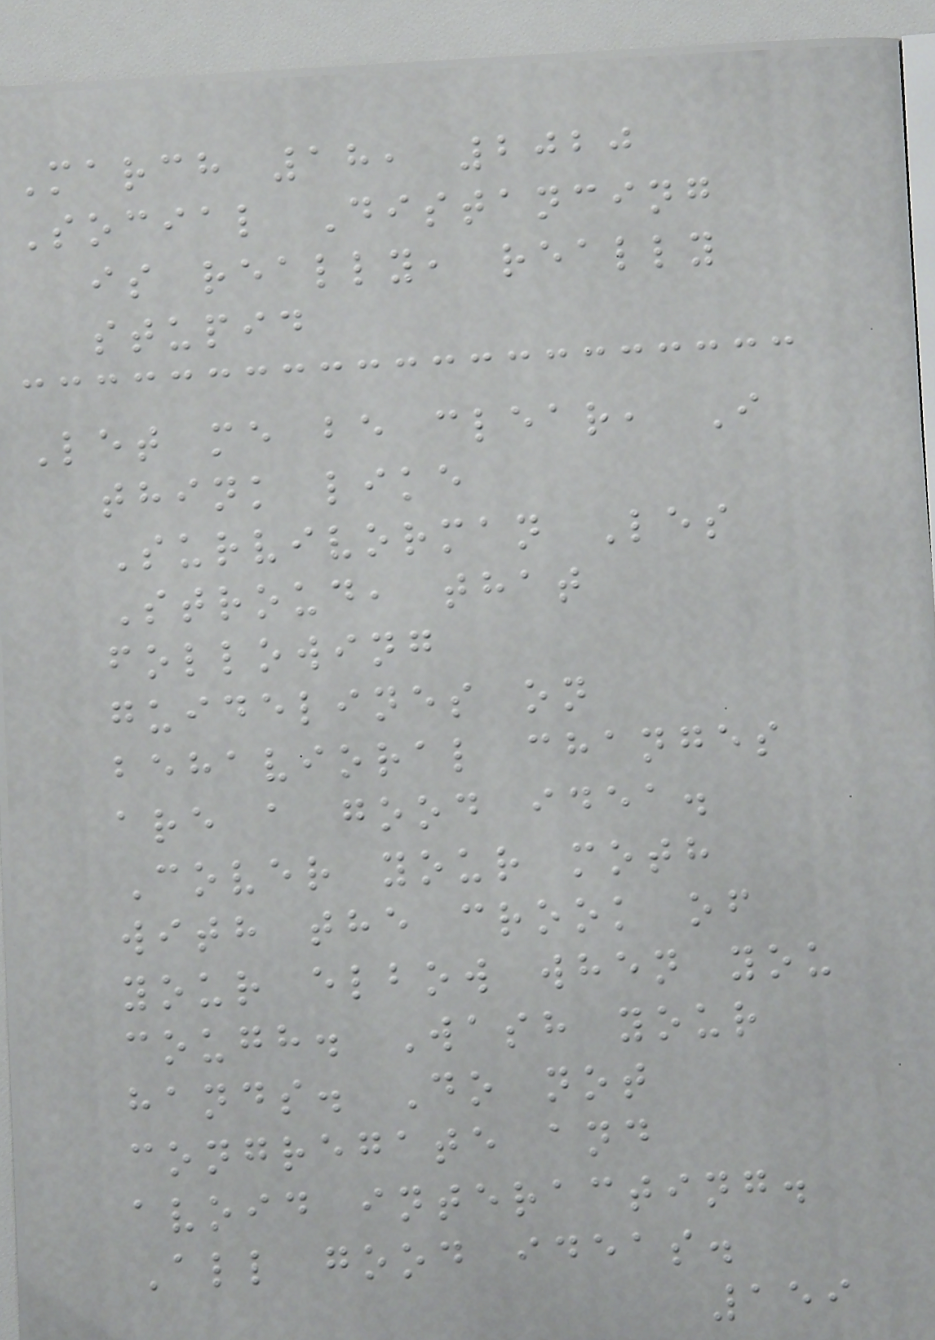March 18, 2020
Social Distancing
is really, really
stupid
Let me be clear, I
think like
Survivorman Les
Stroud, that
following
guidelines on
behavioral changes
are a good idea.
Cover your moth
with the crook of
your elbow when you
cough. Wash your
hands. Do not
congregate and
avoid interacting.
All good ideas.
159
